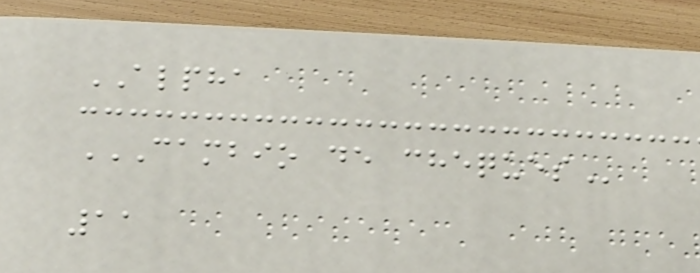ALPHA
CAMBIO DE CHEQUES
11
